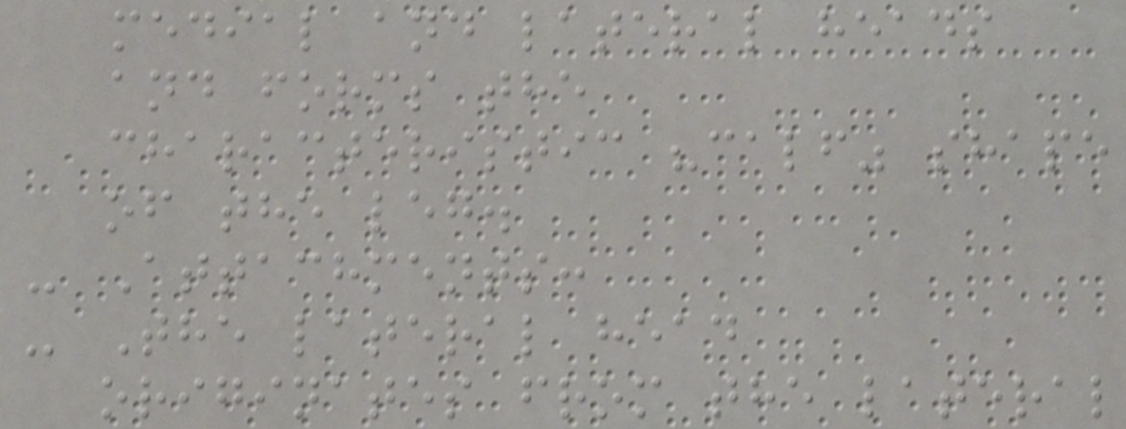medial and lateral heads
and forms the
characteristic "calf" shape
of the leg.
- Attachments:
- The lateral head
originates from the lateral
